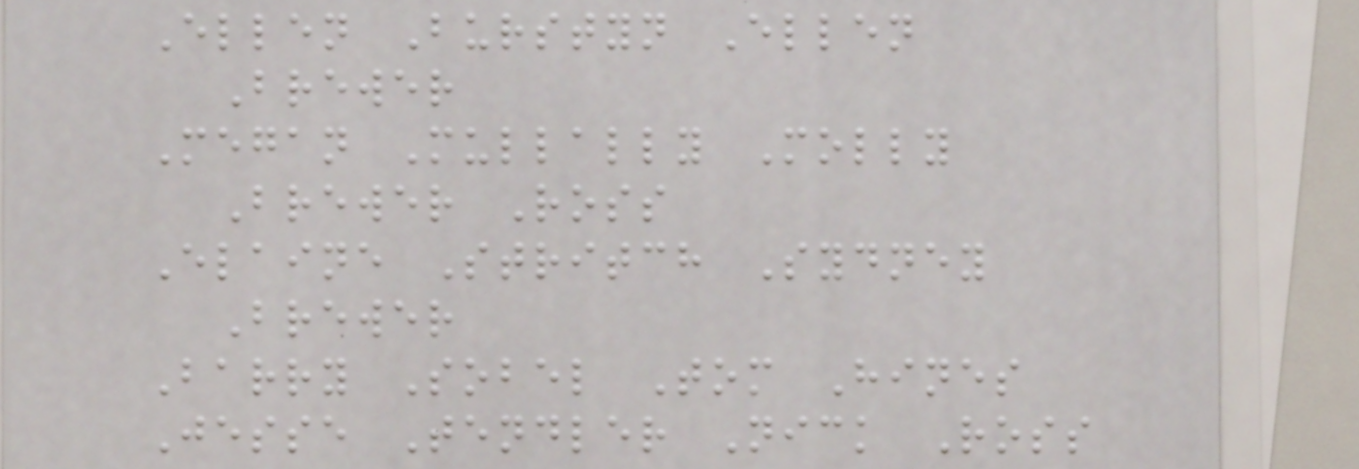Ellen Burstyn Ellen
Brewer
Megan Mullally Molly
Brewer Ross
Elaine Stritch Sydney
Brewer
Barry Sobel Tom Hines
Jesse Tendler Nick Ross
